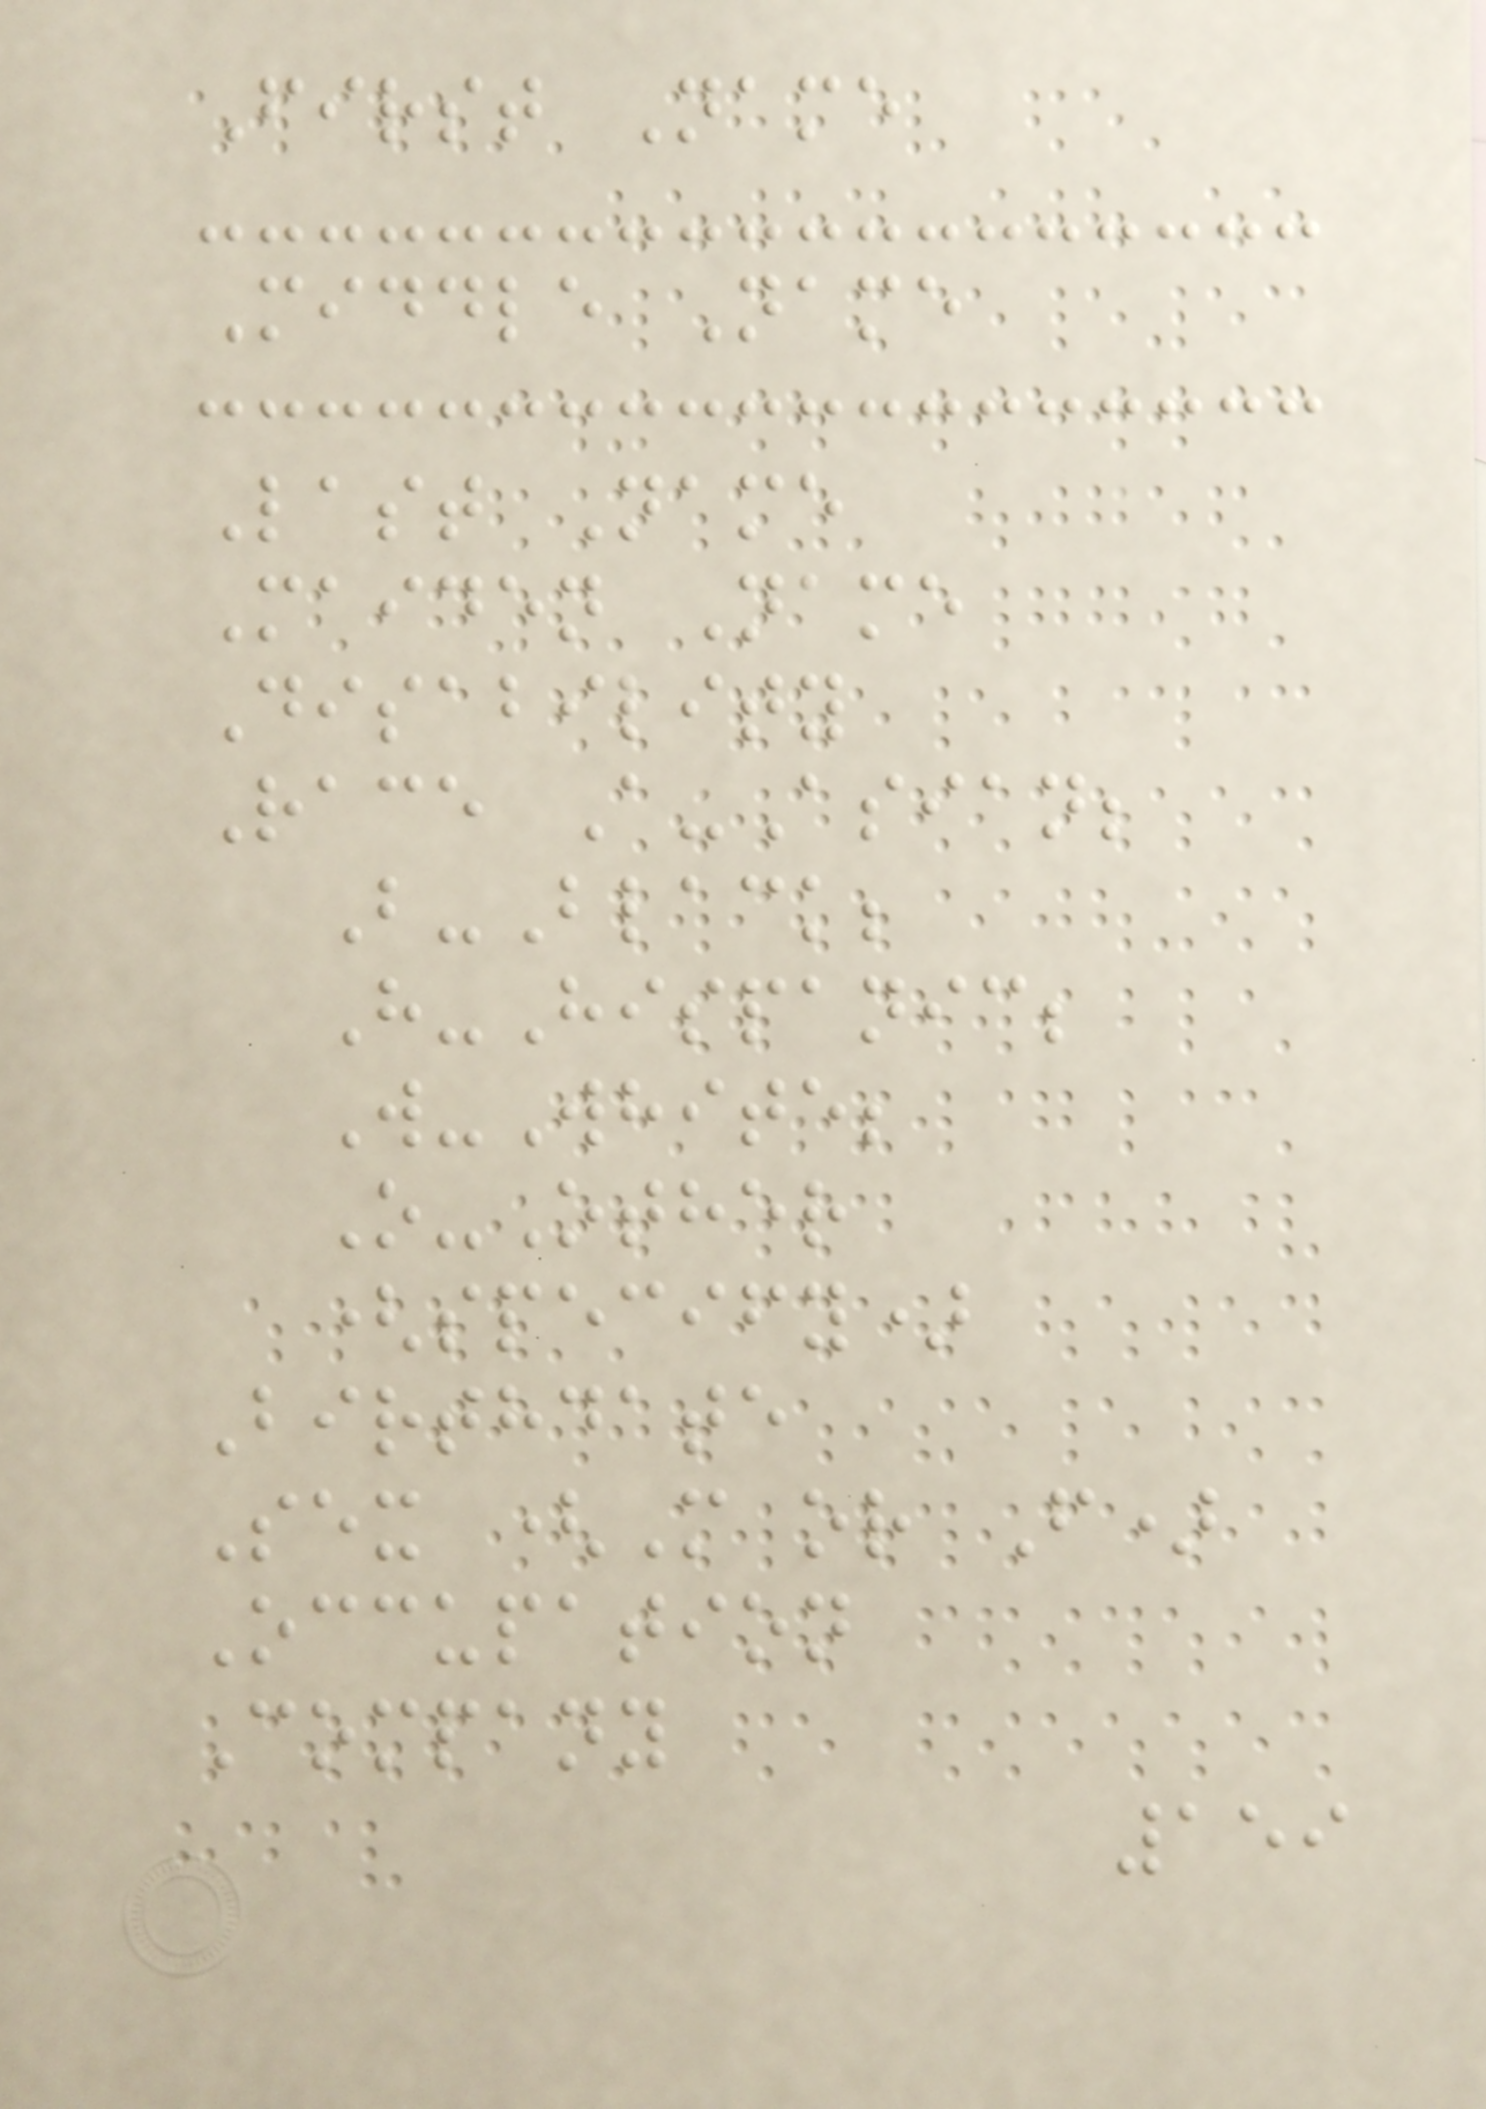First Name
Middle Name
Last Name
Maiden Name
Disability
Race A-Asian;
B-Black;
H-Hispanic;
W-White;
O-Other
(specify)
Birthdate
Sex (M or F)
Occupation
Company
159
